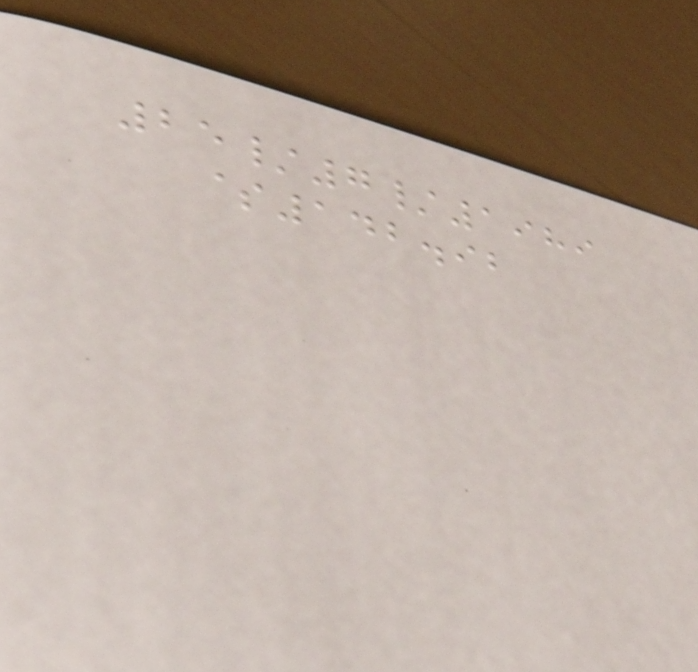25/7/1989
$142.92
